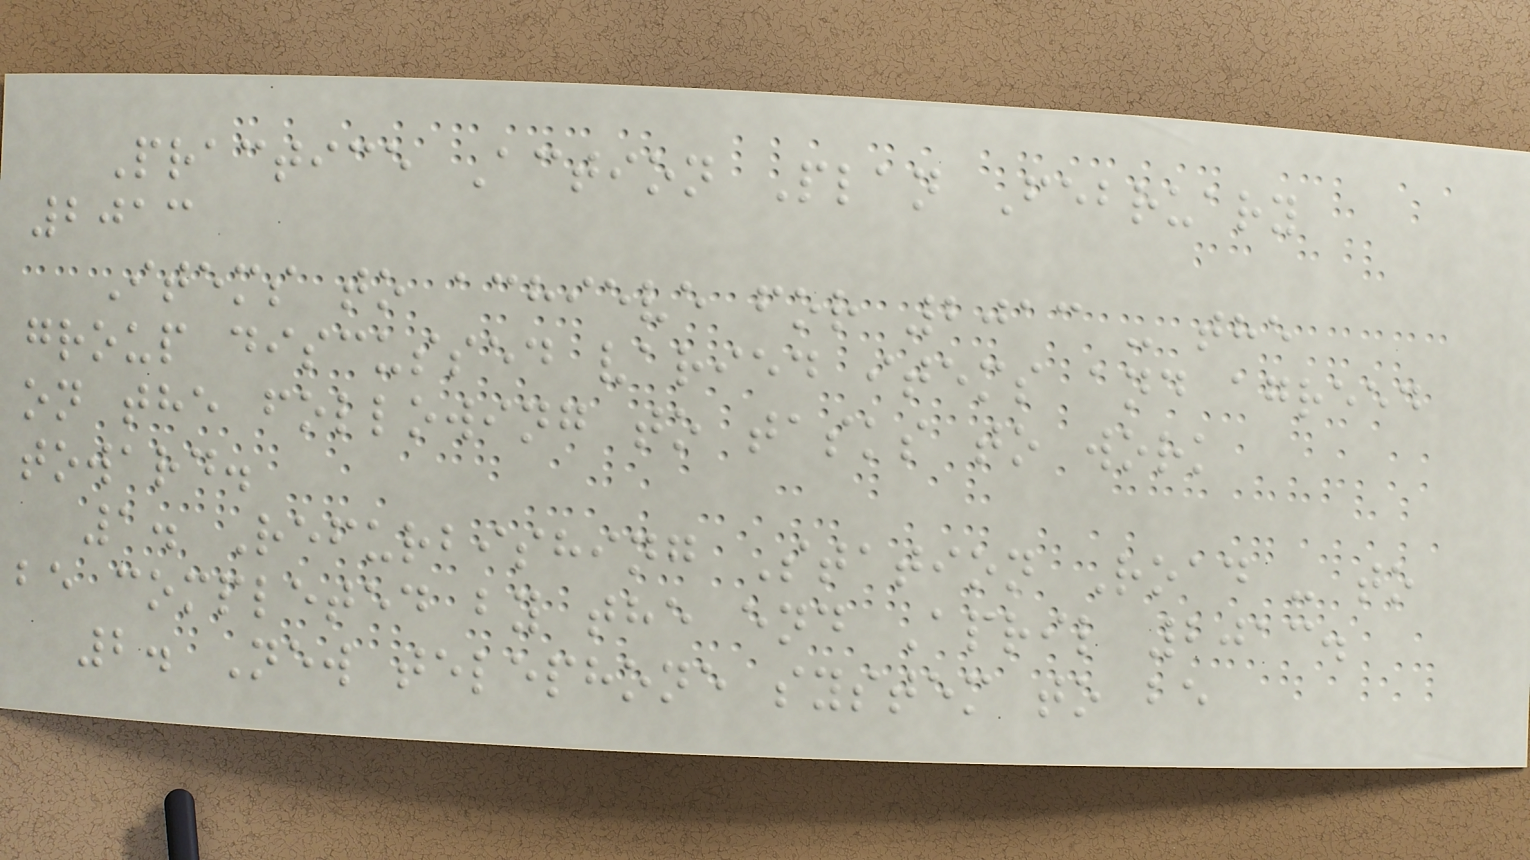Practice Action Plan February
2013
Items to achieve for 2013 - the
group discussed varied items and agreed
on the following to tasks to work
toward.
1. Refurbishing Station Road - to
be completed by the end April 2013.
2. New telephone system to be
